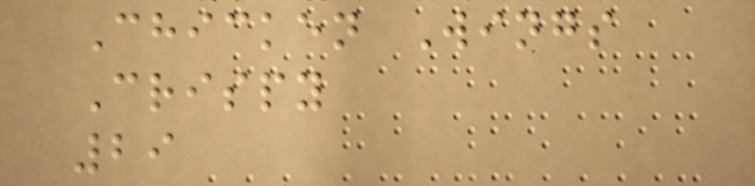Chicken Wings
Crispy
29
